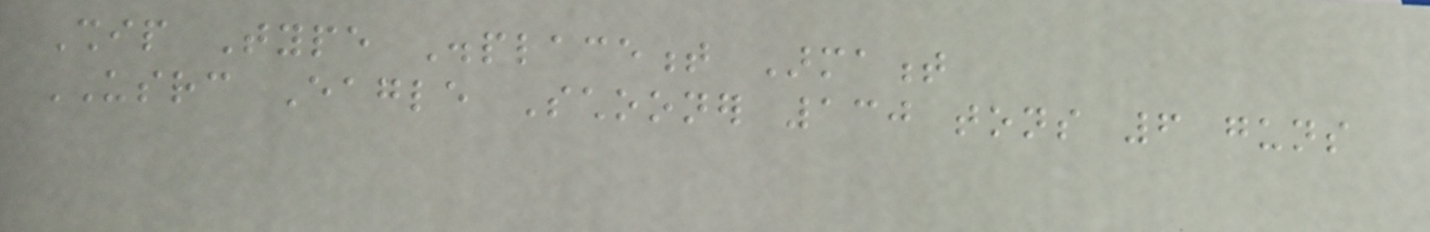Ship Type Displacement Armament
USRC Eagle Schooner 130 tons 6 guns
